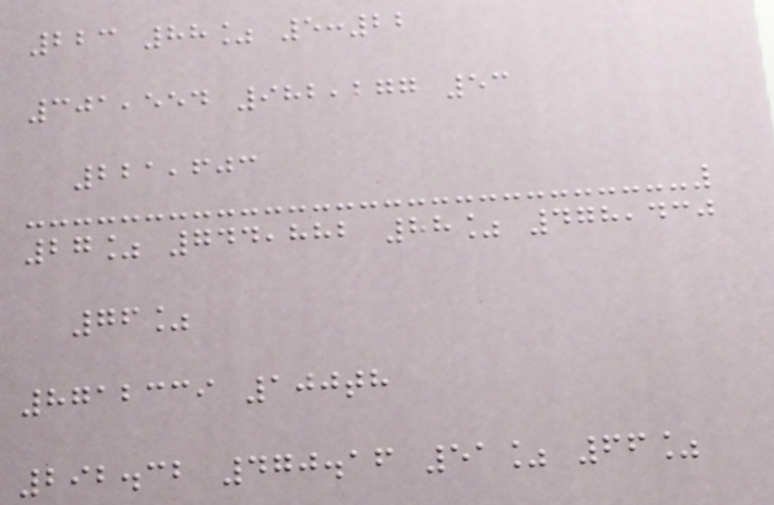223 88% 5:22
301,554 982,277 53
221,603
27% 744,882 88% 478,430
76%
8712339 100th
292.32 470.16 51% 66%
